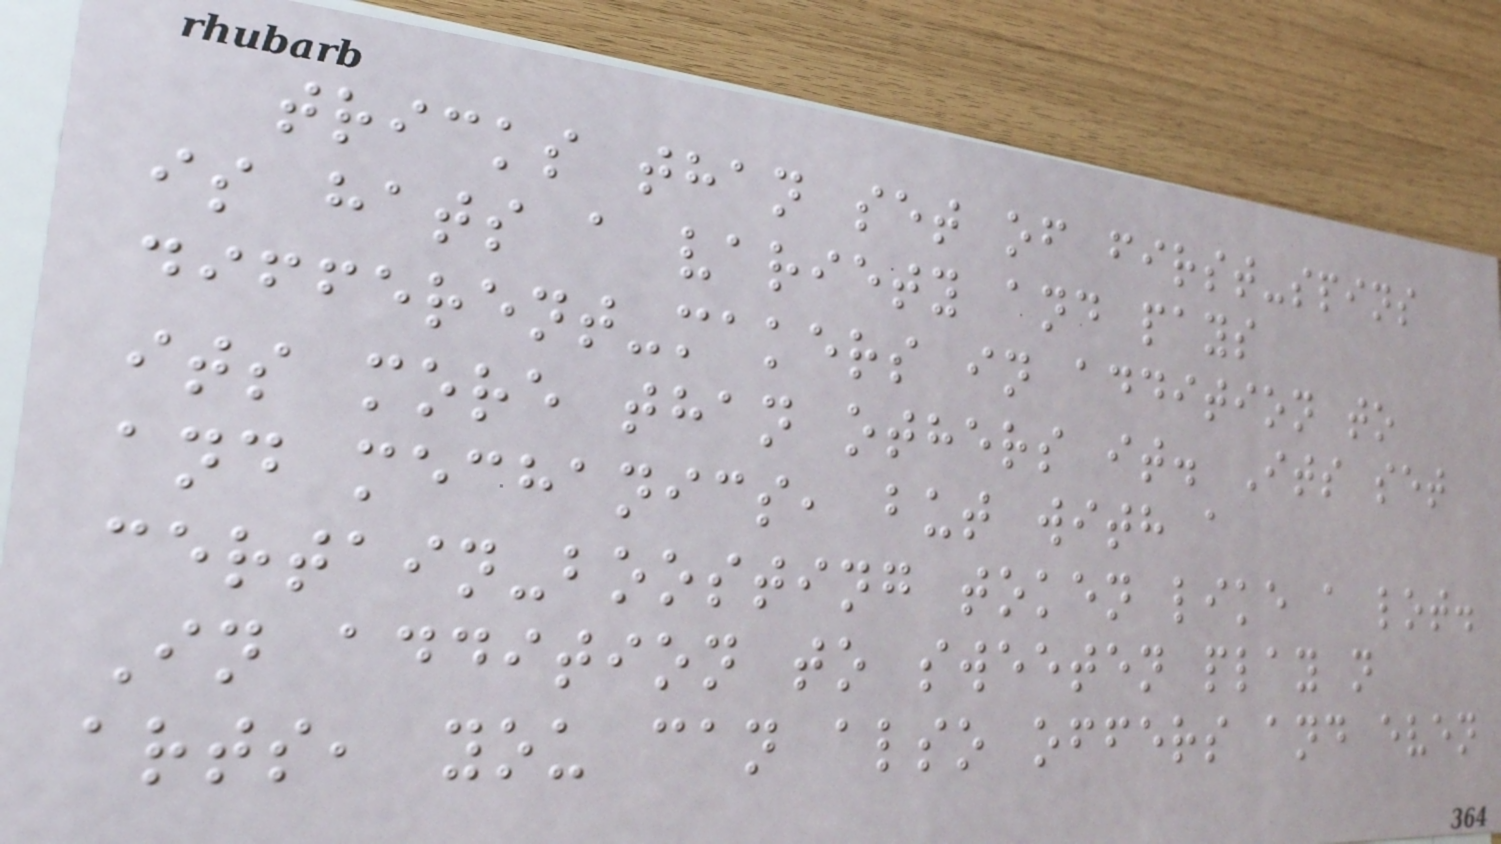tricks than set of first-spins
is hats a variety and pays
different-makers in addition to
its more than others it. Its set
and mechanics, but with a
certain-boosting token like a lot.
In addition to sweeten play n
arts, you can also offers and even
